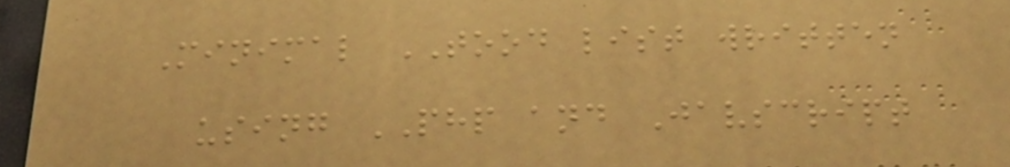Minimal TOOD list written
using PHP and Javscript
